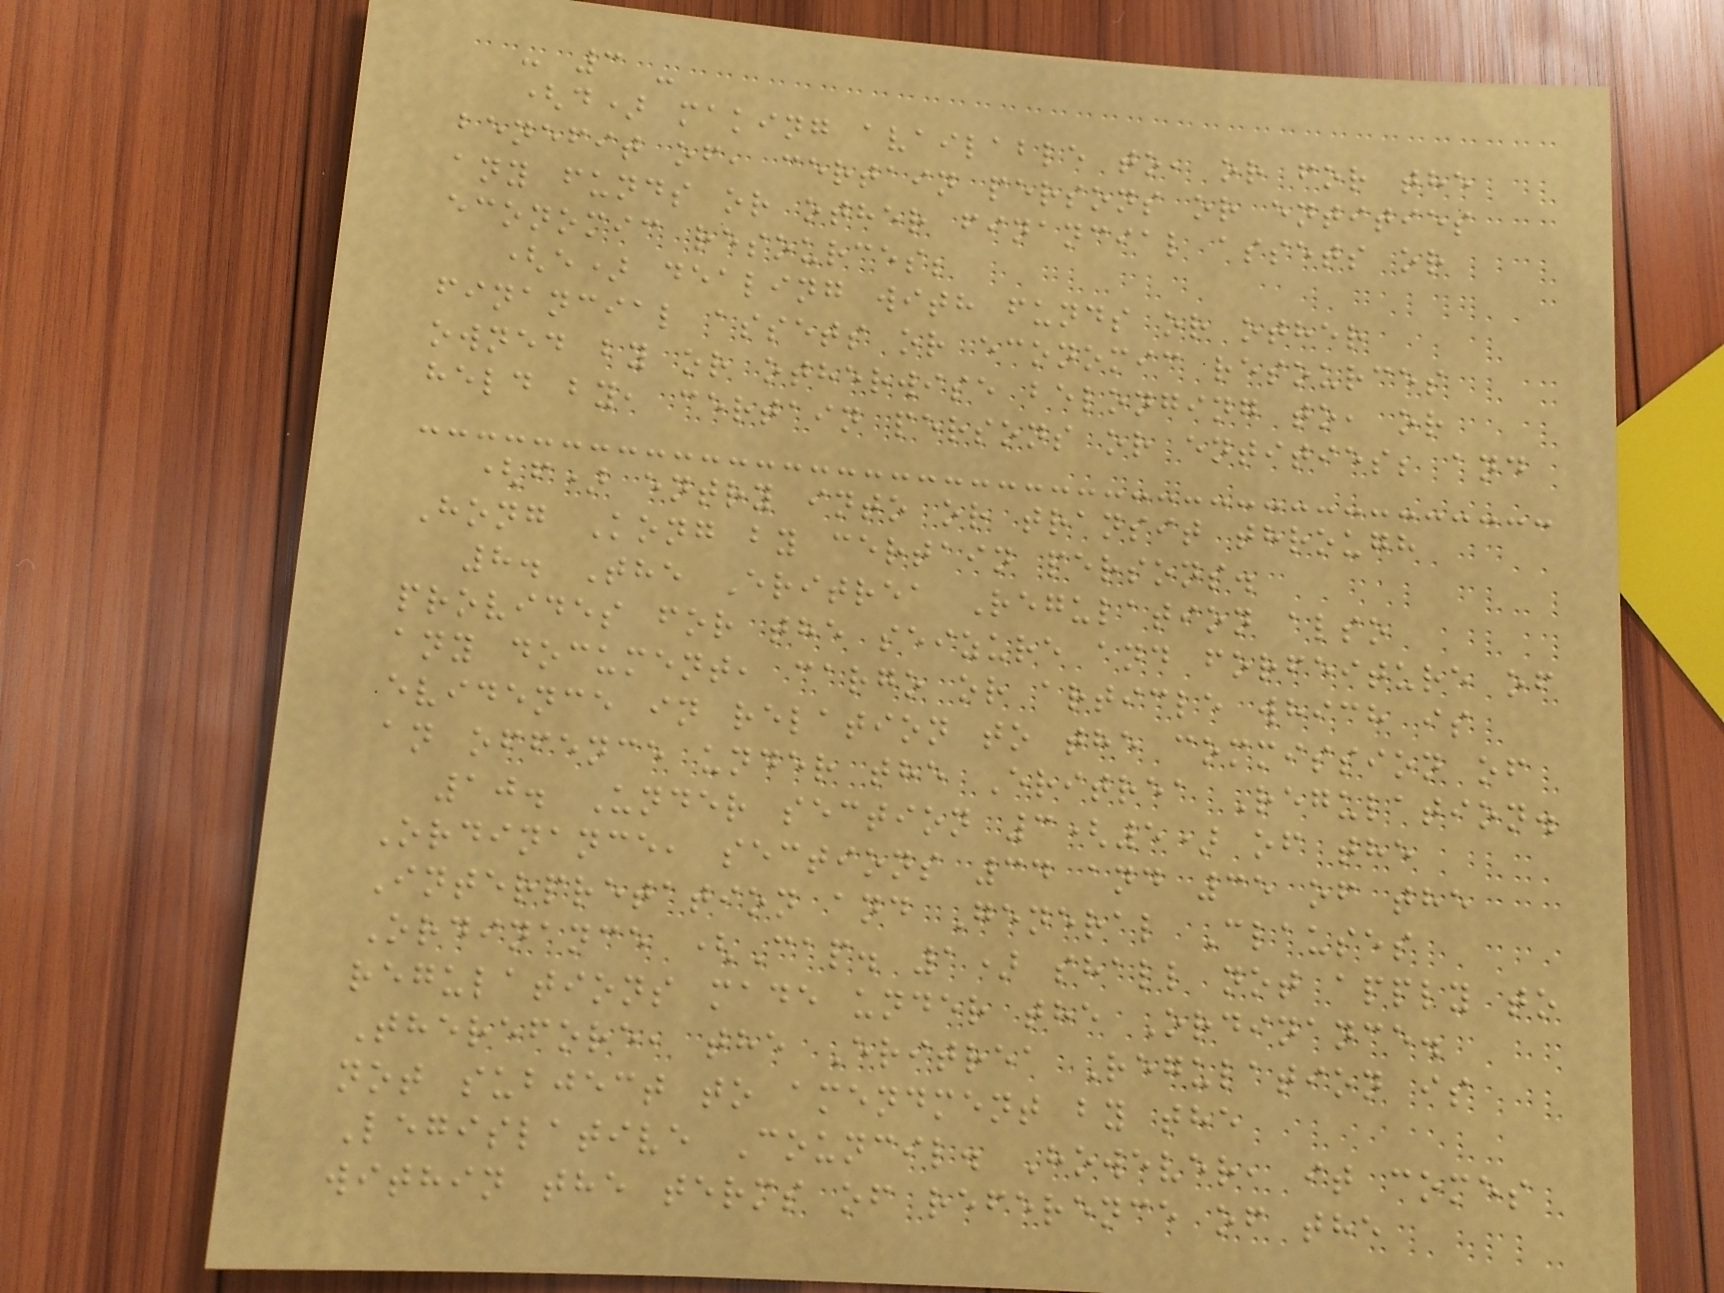- 3 -
(d) making available to, or for the
benefit of, certain persons or entities
any funds or other financial assets or
economic resources;
(e) dealing with funds or other
financial assets or economic resources
owned by or otherwise belonging to, or
held by, certain persons or entities; and
(f) entry into or transit through
Hong Kong by certain persons.
8. The Eritrea Regulation also
provides for the seizure and forfeiture of
any document, cargo or article which is
evidence in relation to the commission of
an offence under the Eritrea Regulation.
10. Under section 3(5) of the
Ordinance, sections 34 and 35 of the
Interpretation and General Clauses
Ordinance (Cap. 1) shall not apply to
regulations made under the Ordinance.
Therefore, the Eritrea Regulation is
not subject to amendment by the
Legislative Council. However, it comes
within the terms of reference of the
